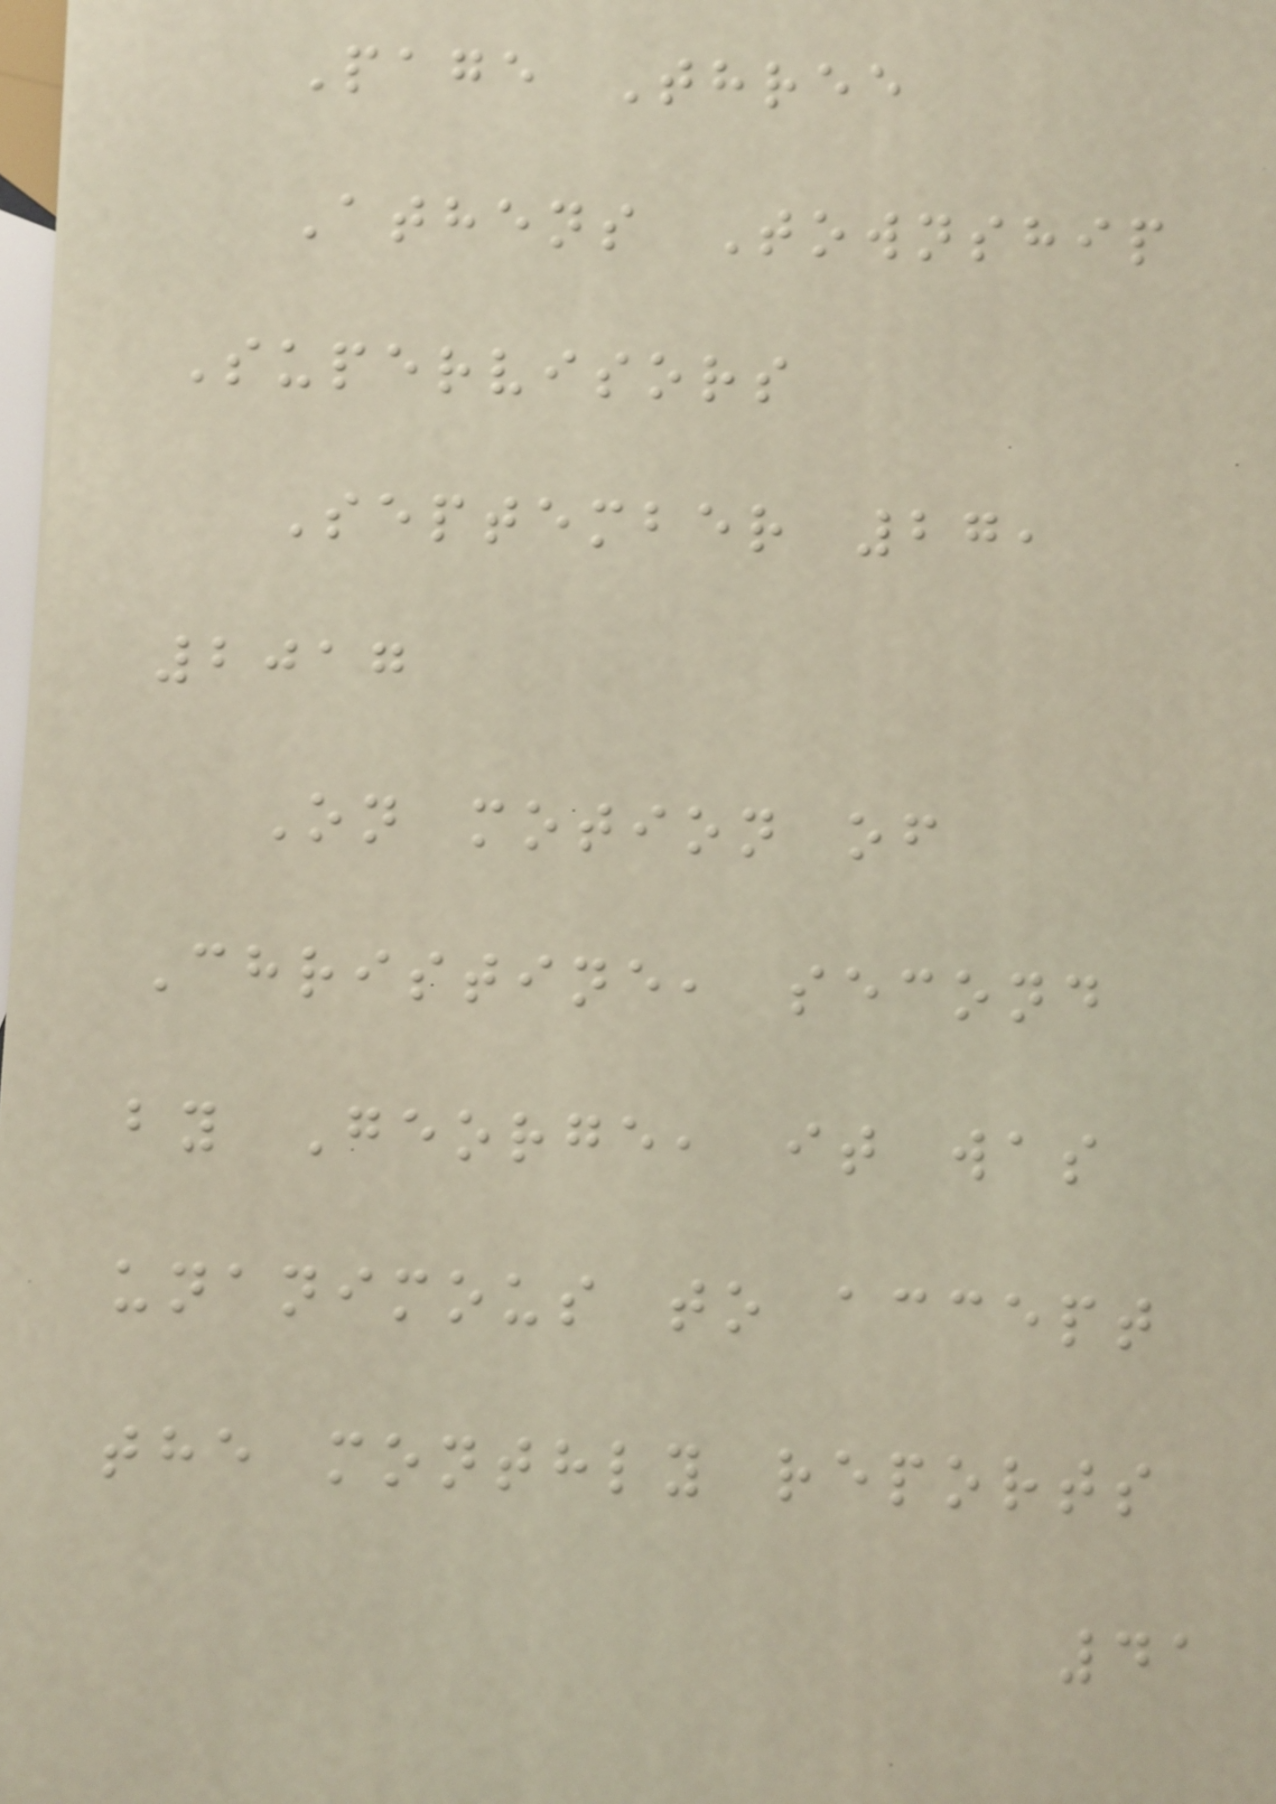Page Three
Athens Township
Supervisors
September 27,
2017
On motion of
Christine, second
by George, it was
unanimous to accept
the monthly reports
41
